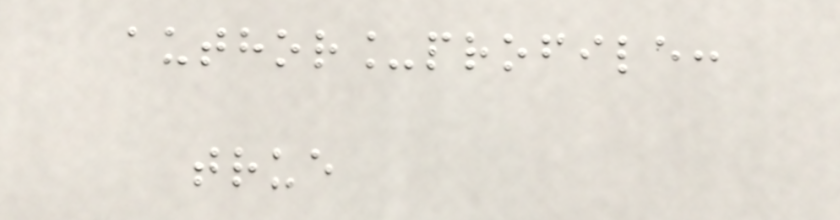author_profile:
true
